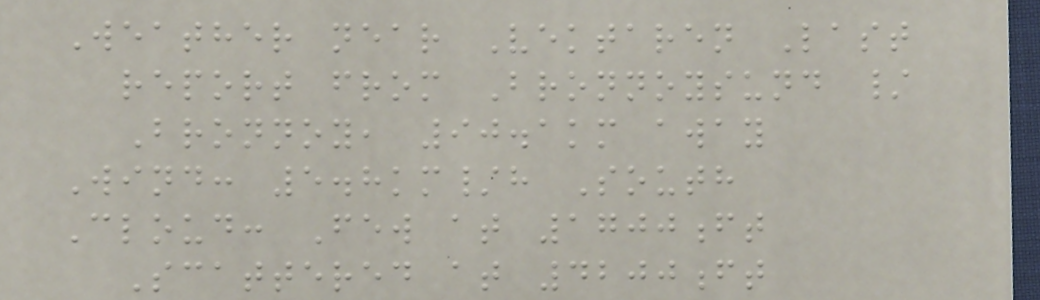Weather near Vektaren Last
report from Bronnoysund /
Bronnoy, 90.1km away
Wind: 5.8km/h South
Cloud: Few at 1700ft
Scattered at 4200ft
